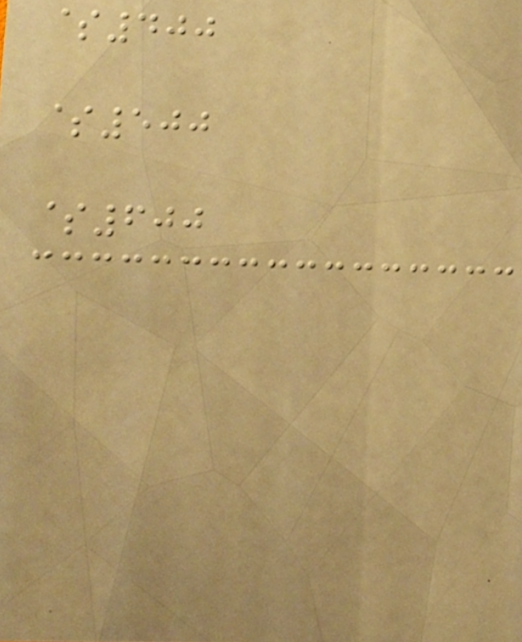$400
$500
$600
